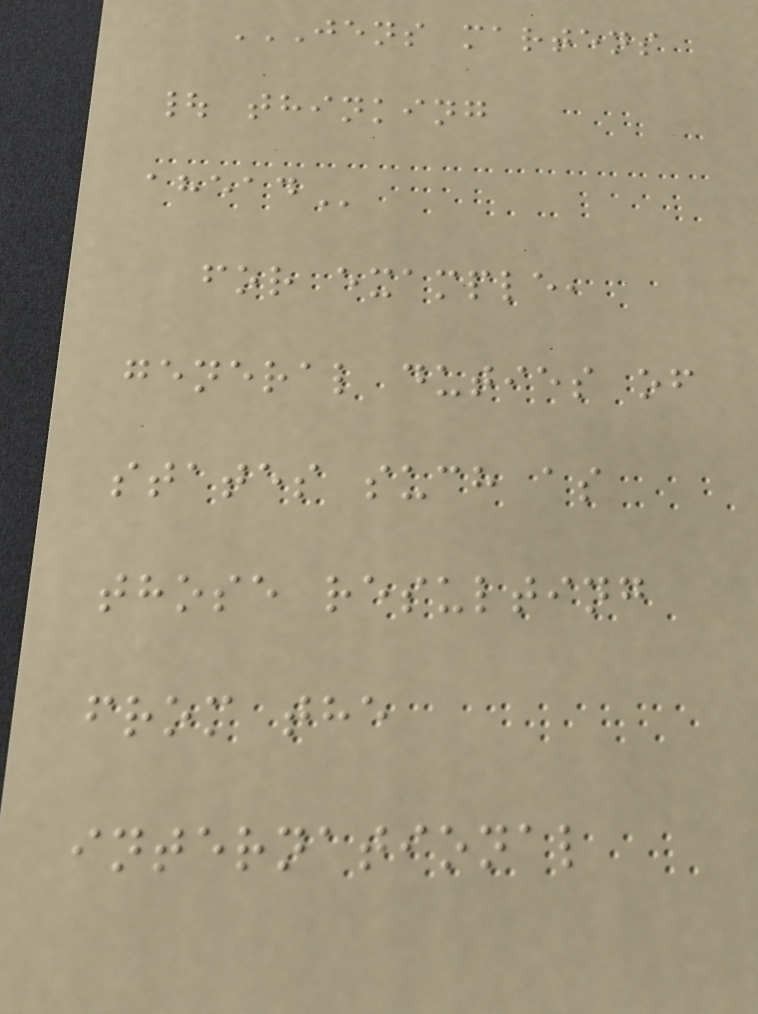JENS MARTENS
| THINKING
AHEAD
for example,
general duties of
states such as
those resulting
from the
international
